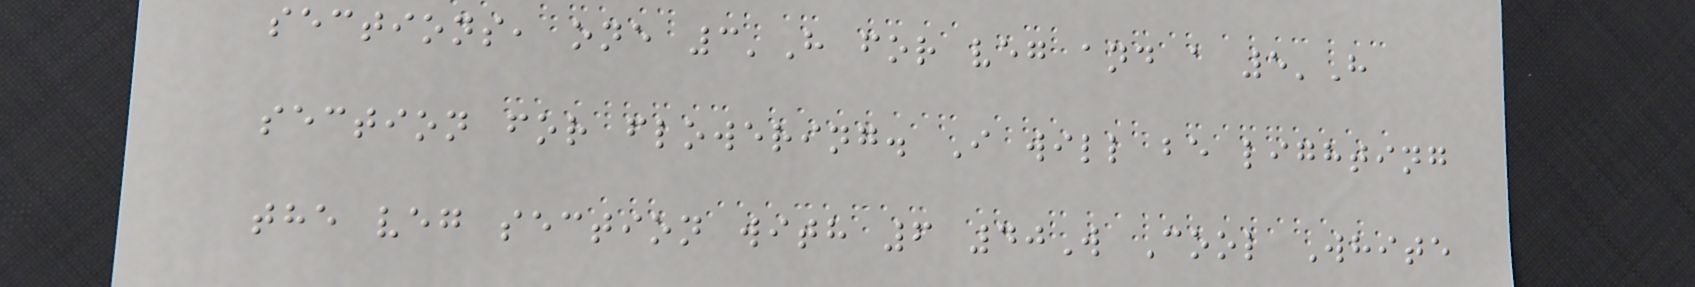sections, one 3'H for veg and a 5'H
section for flowering. I will be lighting
the veg section with 6 40W Cool White
